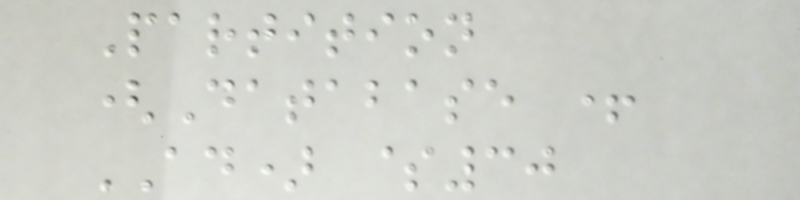Partition
(Database +
AD) $30
